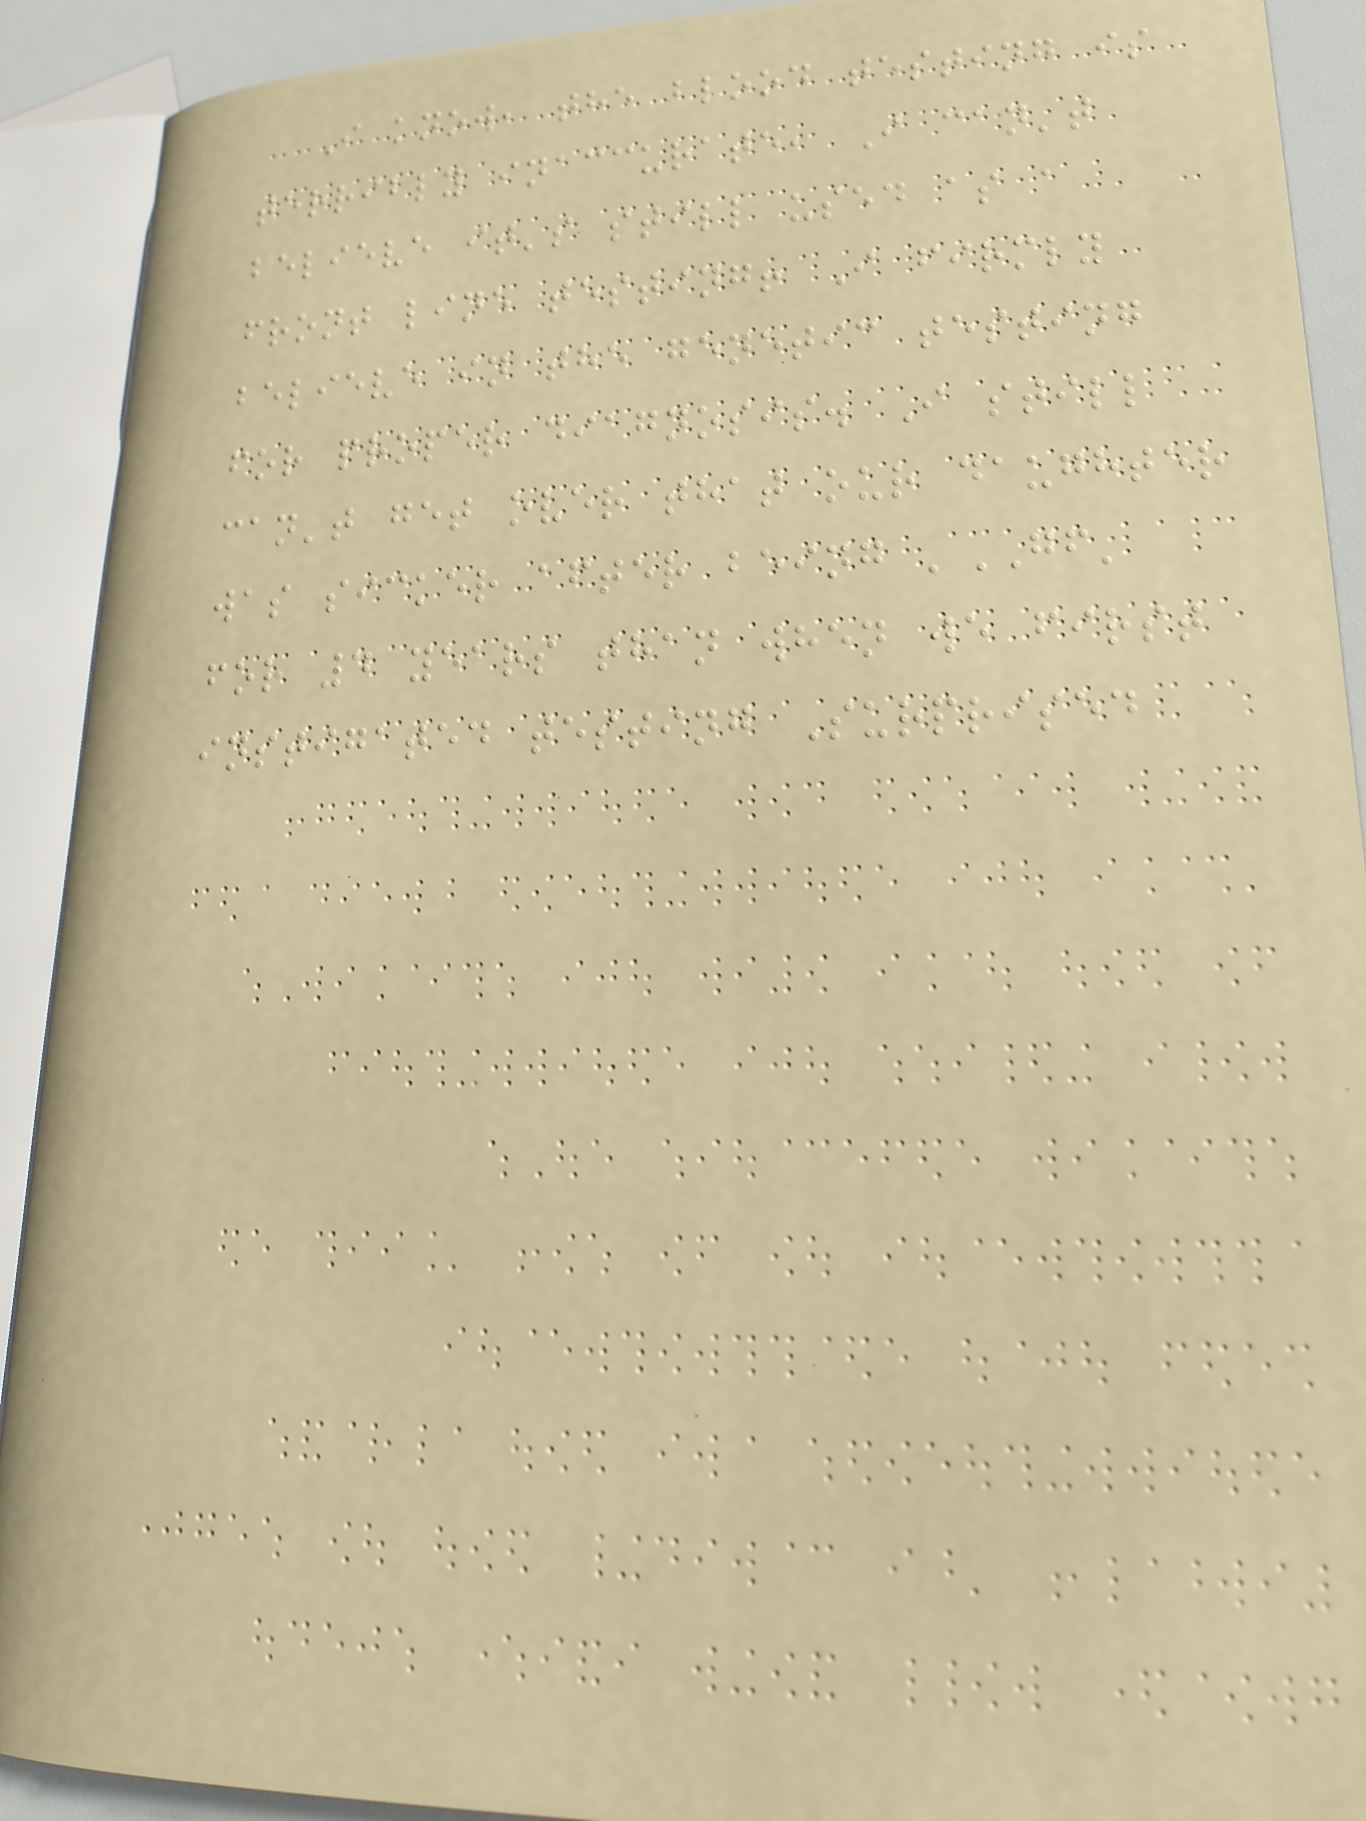I know, the blood testing is
terribly inaccurate, I can't
believe it's still used as a
front line testing! I firmly
believe in the genetic testing
for proper diagnosis. I still
can't get over that our daughter
was sicker after being 'GF'
for 4 years than when we first
instigated testing Surprised
